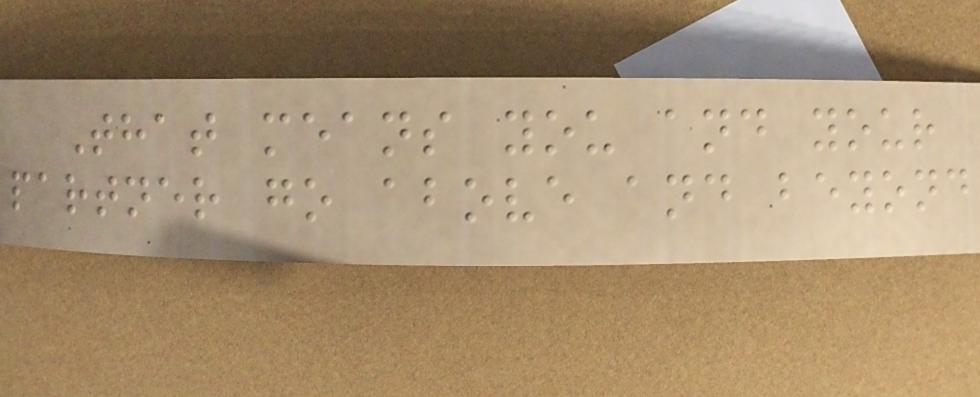That means you and your
partner go above and beyond
